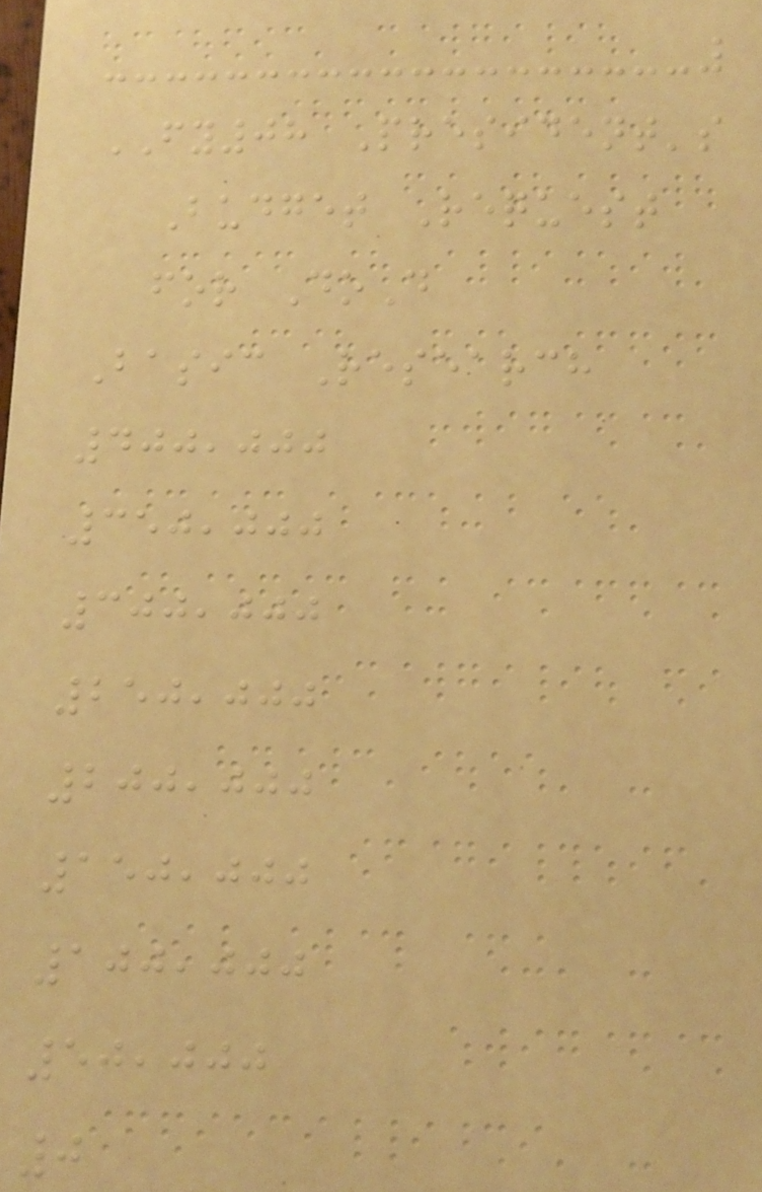FY08 President's
Budget Request
for DoD
Basic Research
400,000
350,000
300,000
250,000
200,000
150,000
100,000
50,000
0
